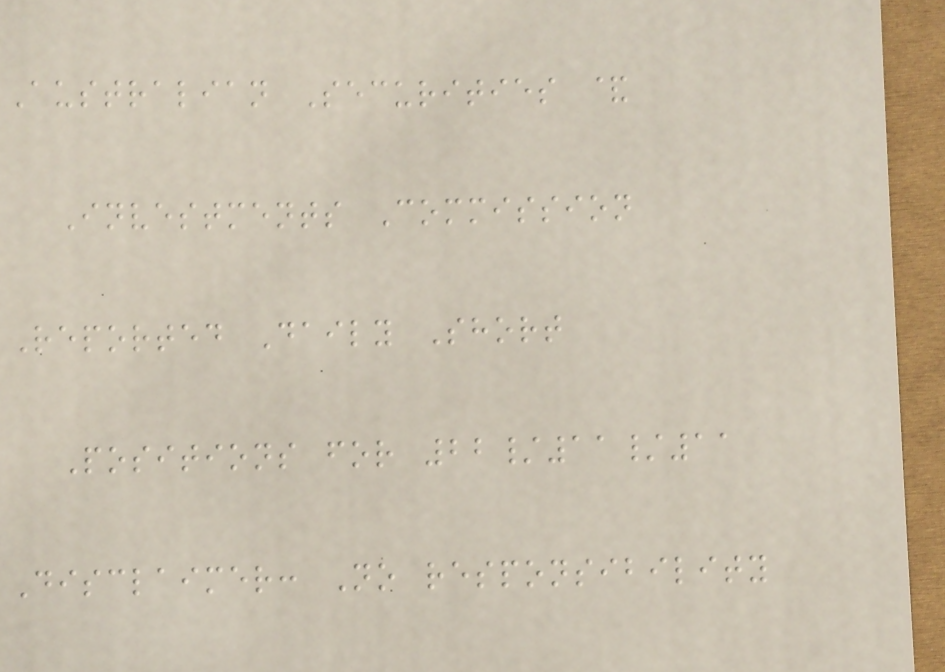Australian Securities &
Investments Commission
Reported Daily Short
Positions for 22/11/11
Disclaimer: No responsibility
